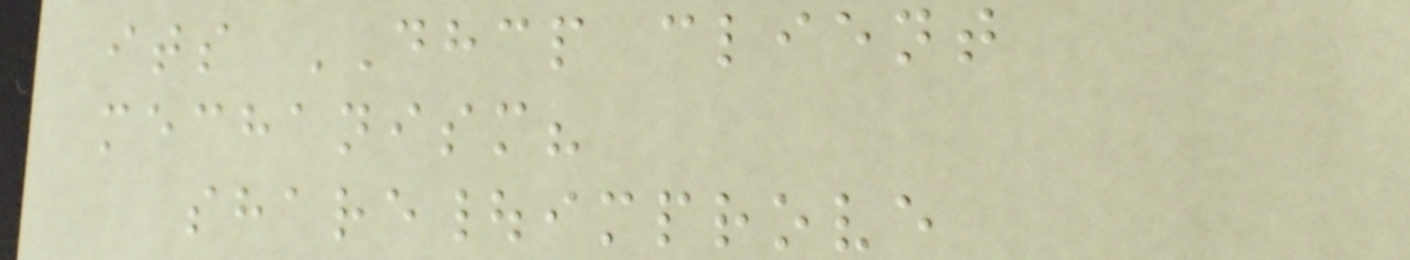its DHCP client
mechanism?
share|improve
